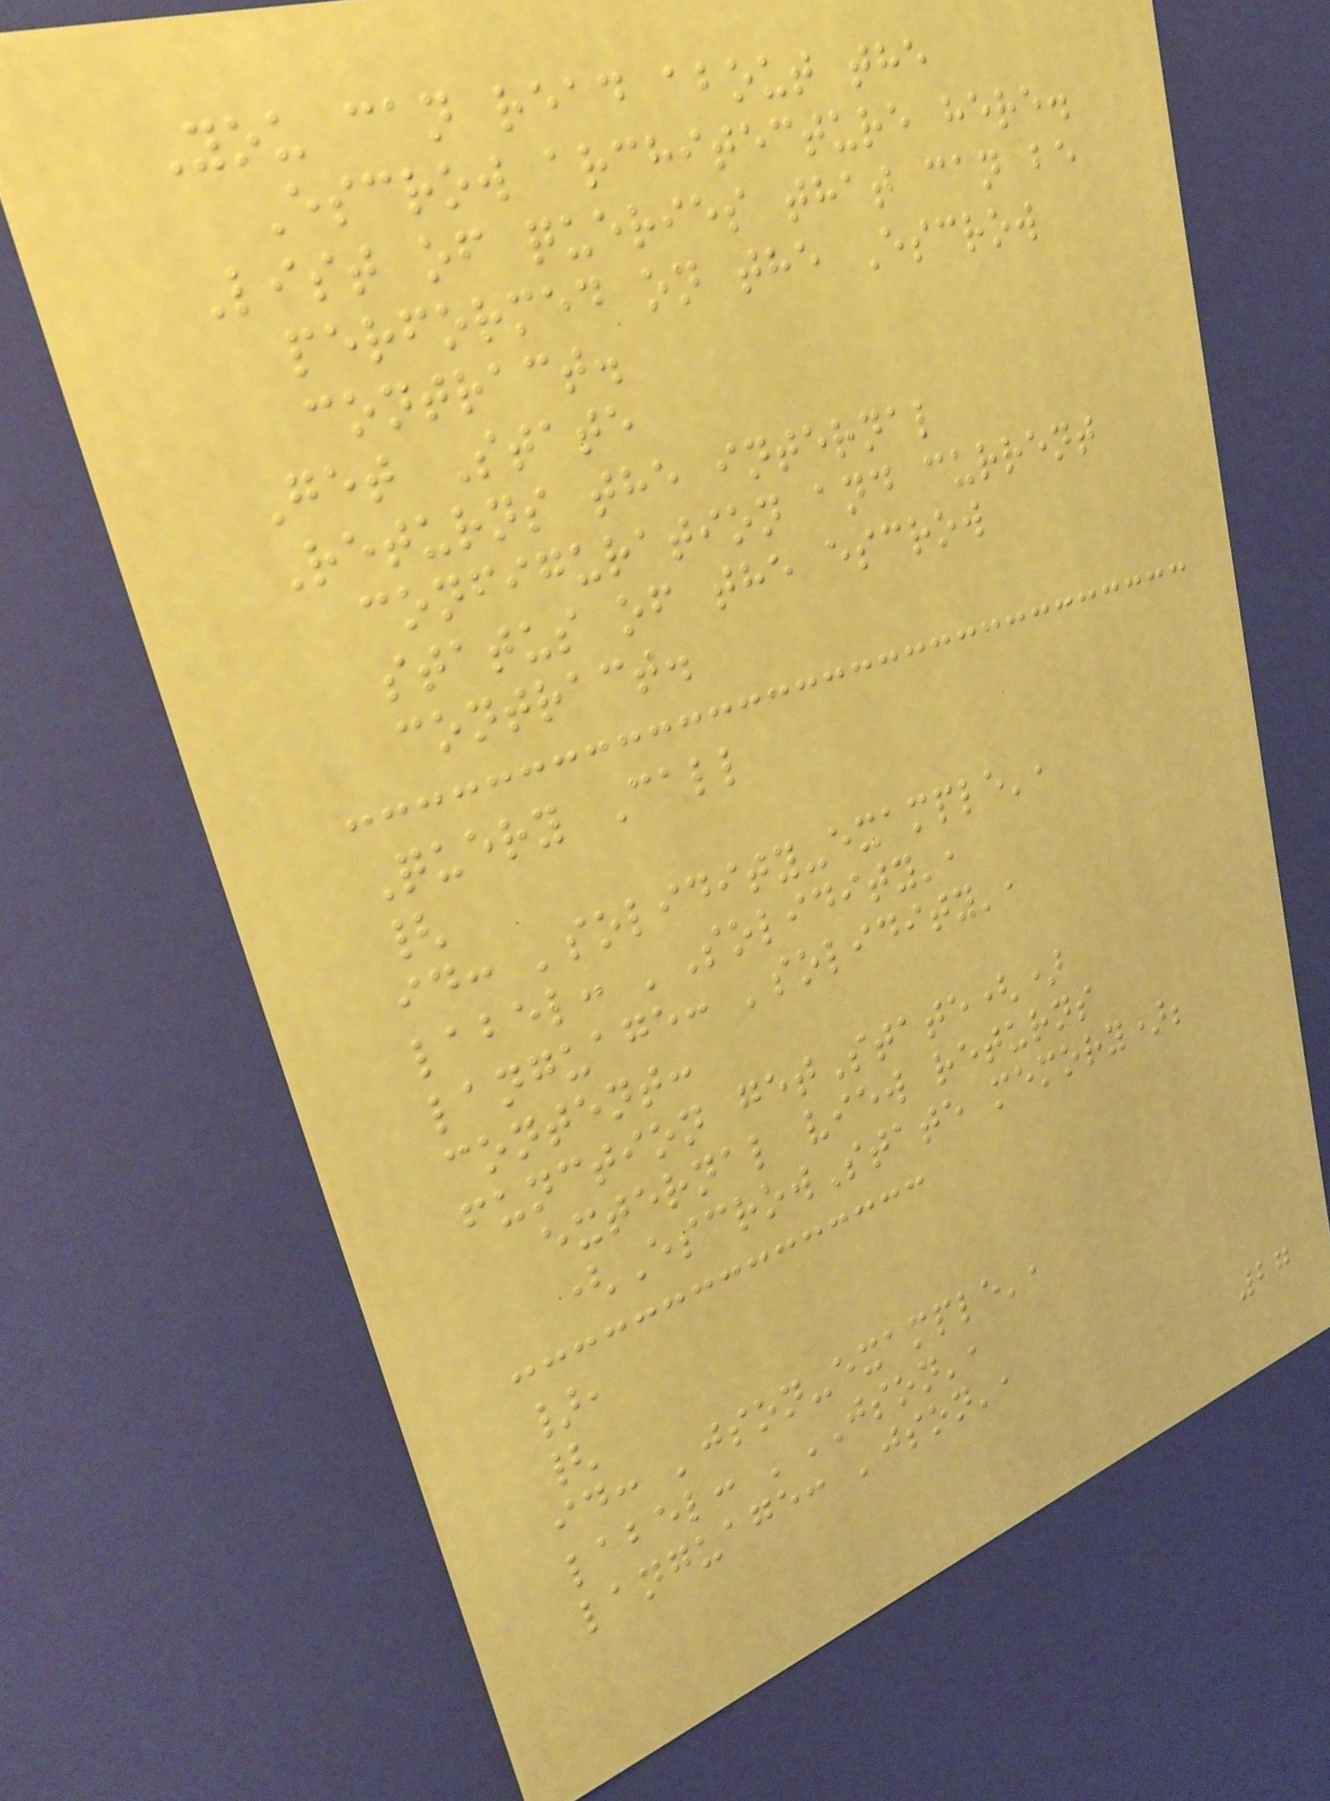You can read about the
Escrow architecture here.
List of queries that can be
performed on the Escrow
contract.
Get State
Returns the internal
configuration and current
status of the escrow
contract.
Query Call
{
id: 'solidity-example',
label: 'Solidity',
language: 'solidity',
content:
function getState()
external view returns
(EscrowState memory);
},
{
id: 'json-example',
label: 'JSON',
language: 'json',
27
